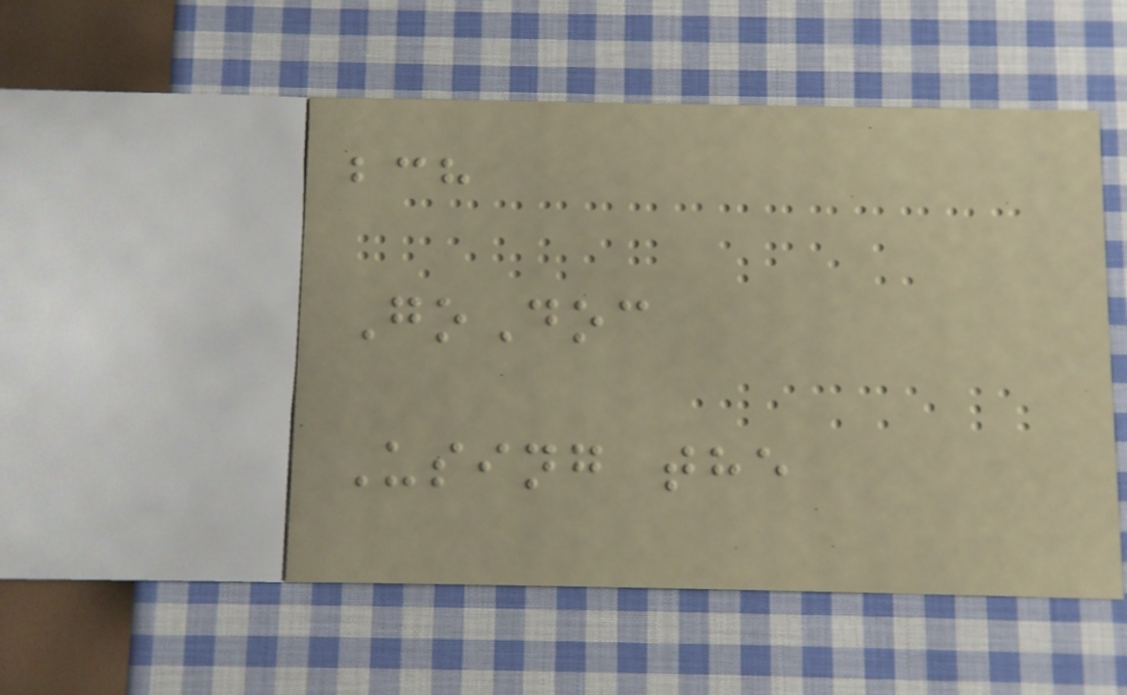bch
GoDoc
Using the
